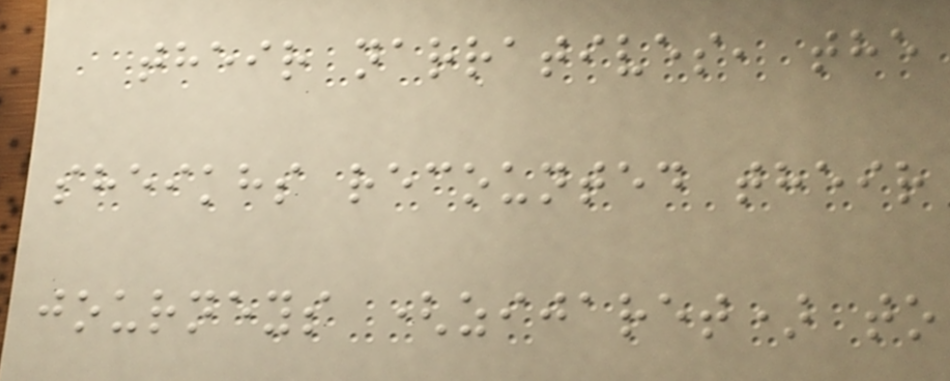their narratives, the
sheikhs recounted their
journeys (zijaret) to
